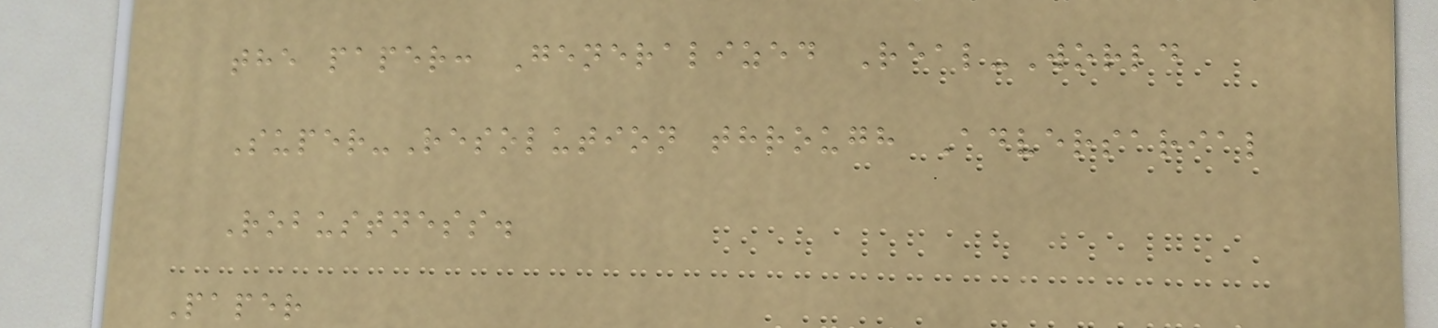the paper: Generalized Real-World
Super-Resolution through Adversarial
Robustness.
Paper
